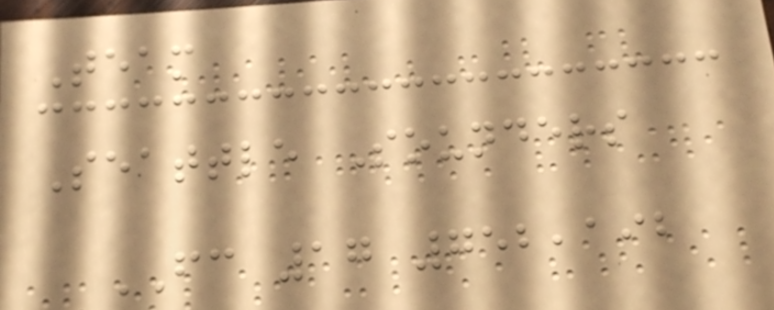Team
Seattle Sounders
FC 17 752,192
